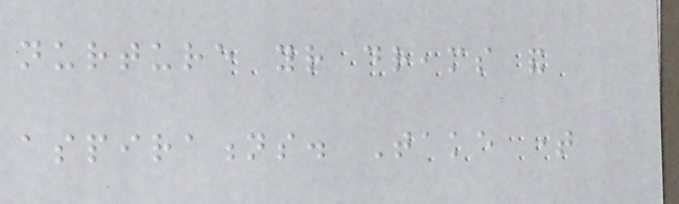nurture your dreams and
aspirations. Take time
